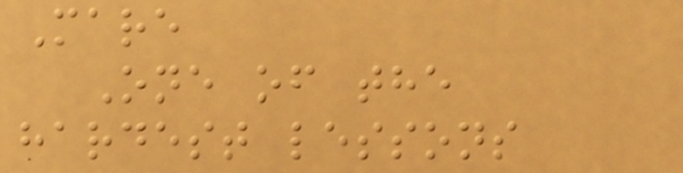Mare
One of the
hardest lessons
